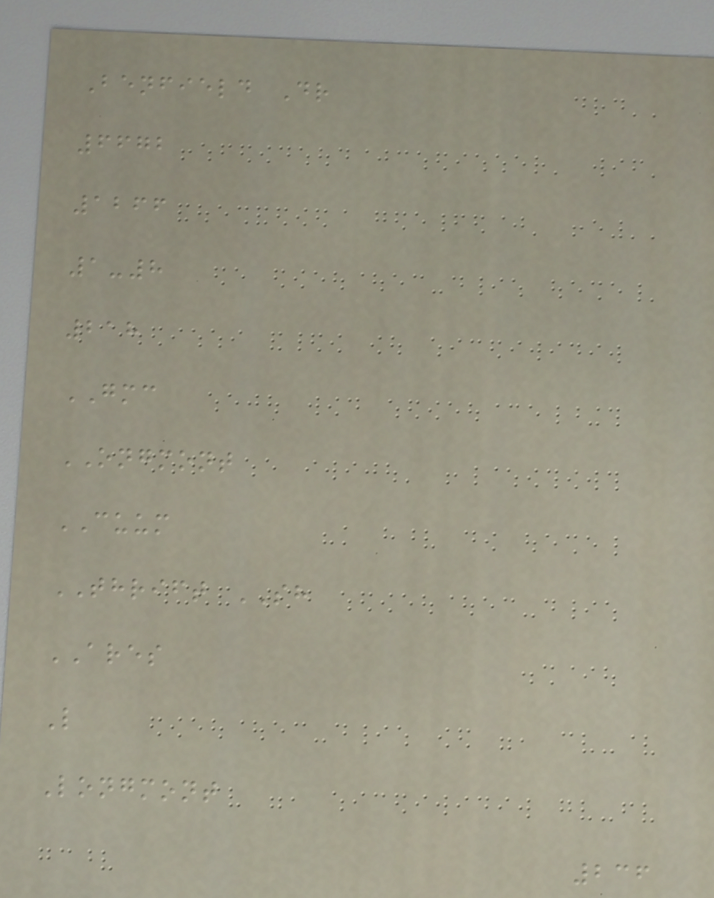Benfield Dr
6672
1266
1-8
218
GMC
ONGMONT
CUUM
THRIFT SH
ARES
L
Longmont
236
